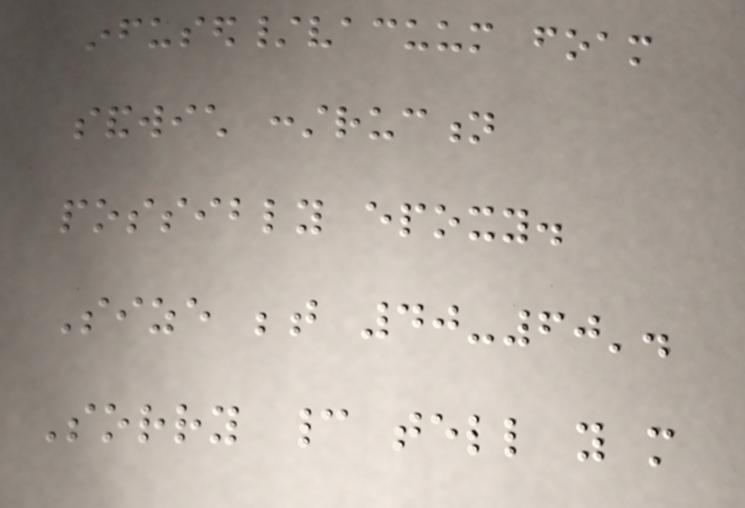infused/vacuum foam
sandwich construction
possibly epoxy.
Size between 40-60'.
Sorry cannot tell you more
